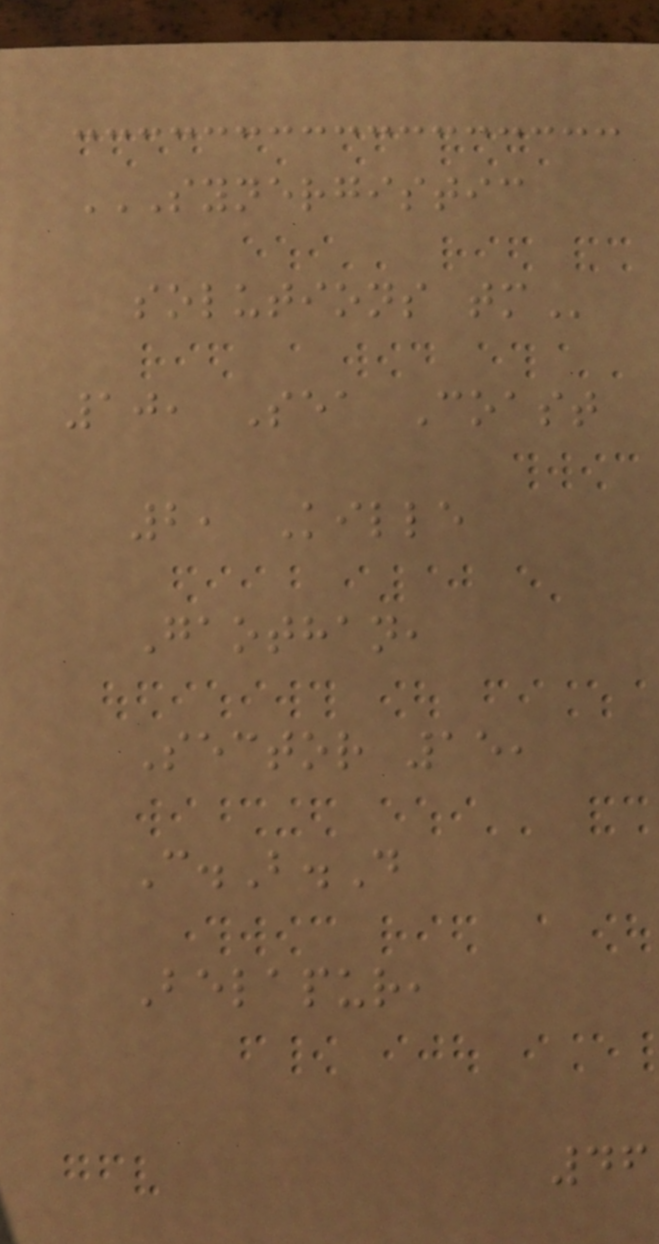SYNERGISTIC
SOLUTIONS TM
10, Sea Coast
2, Kille
Gaothan,
Sector 15,
C.B.D
Belapur,
46
